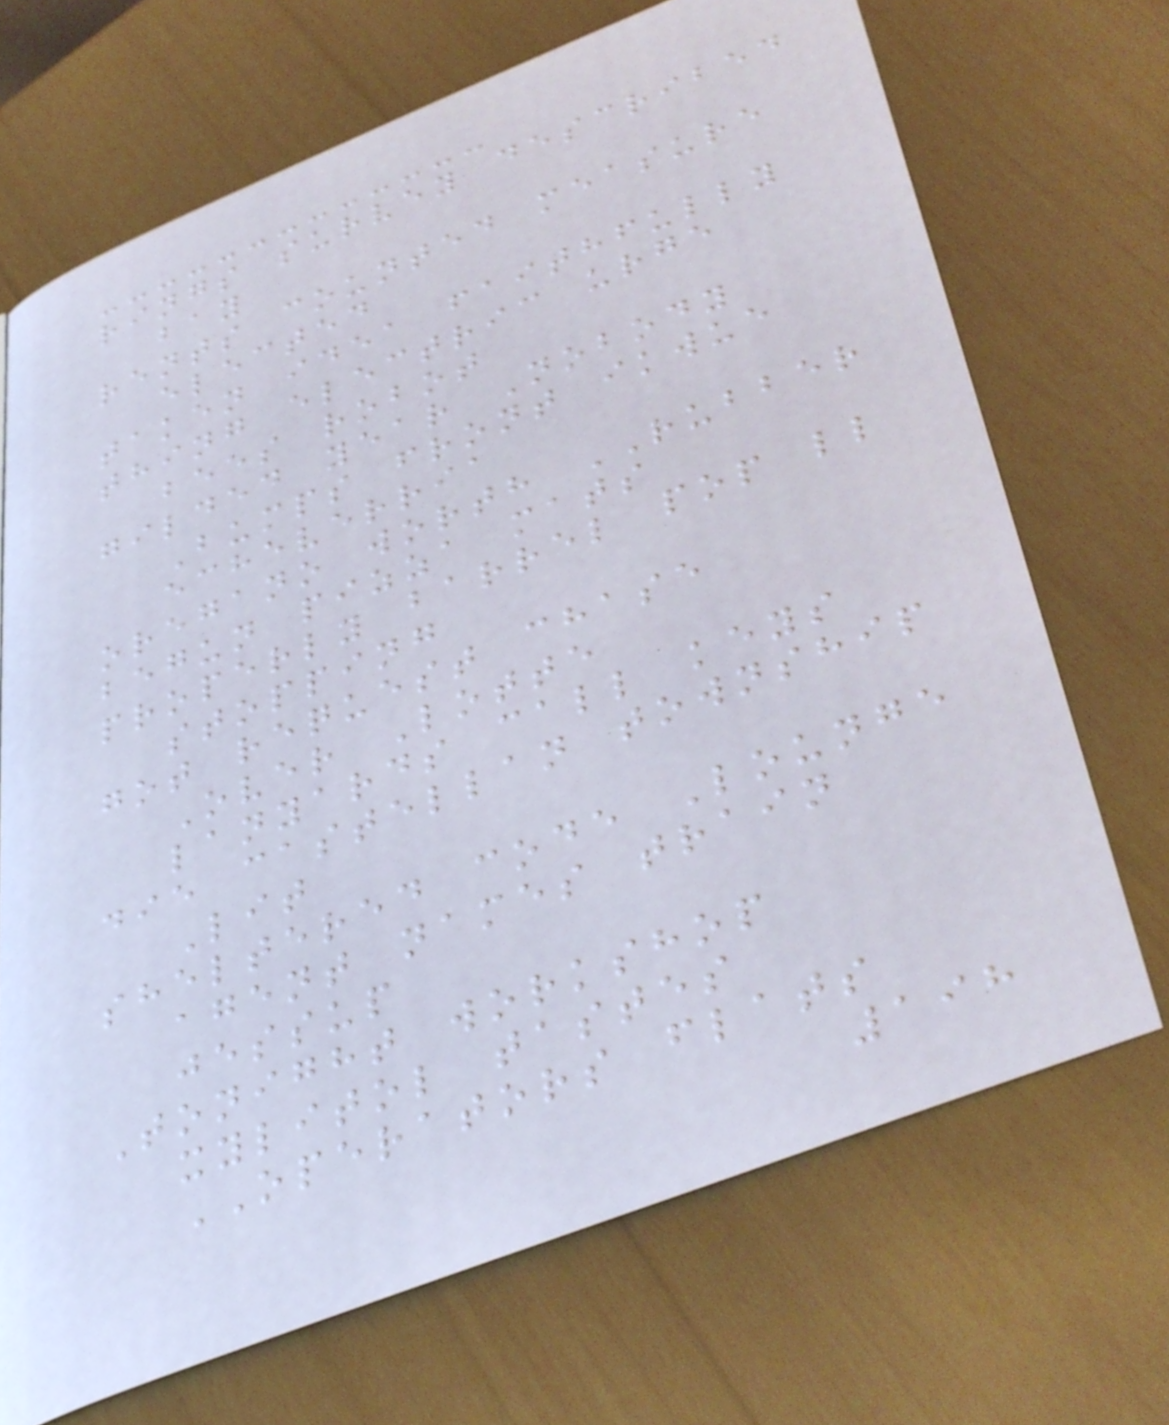rings survey described
bay
rents counted measure
elected
taken idea faithfully
thing electric urge
bees robot
gilded year Nobody
Bumps front ikwue
echeverria
oregano worth RUBBER
begun pizza mats
properly barrel pop ll
stopping
got request chase
Over Lotte
lanyards call keys
die castellan township
Lit
sheltered code Lounge
agent names train
jessup
Tonight workshop
xylitol tastes
OPERATORS flats
198
